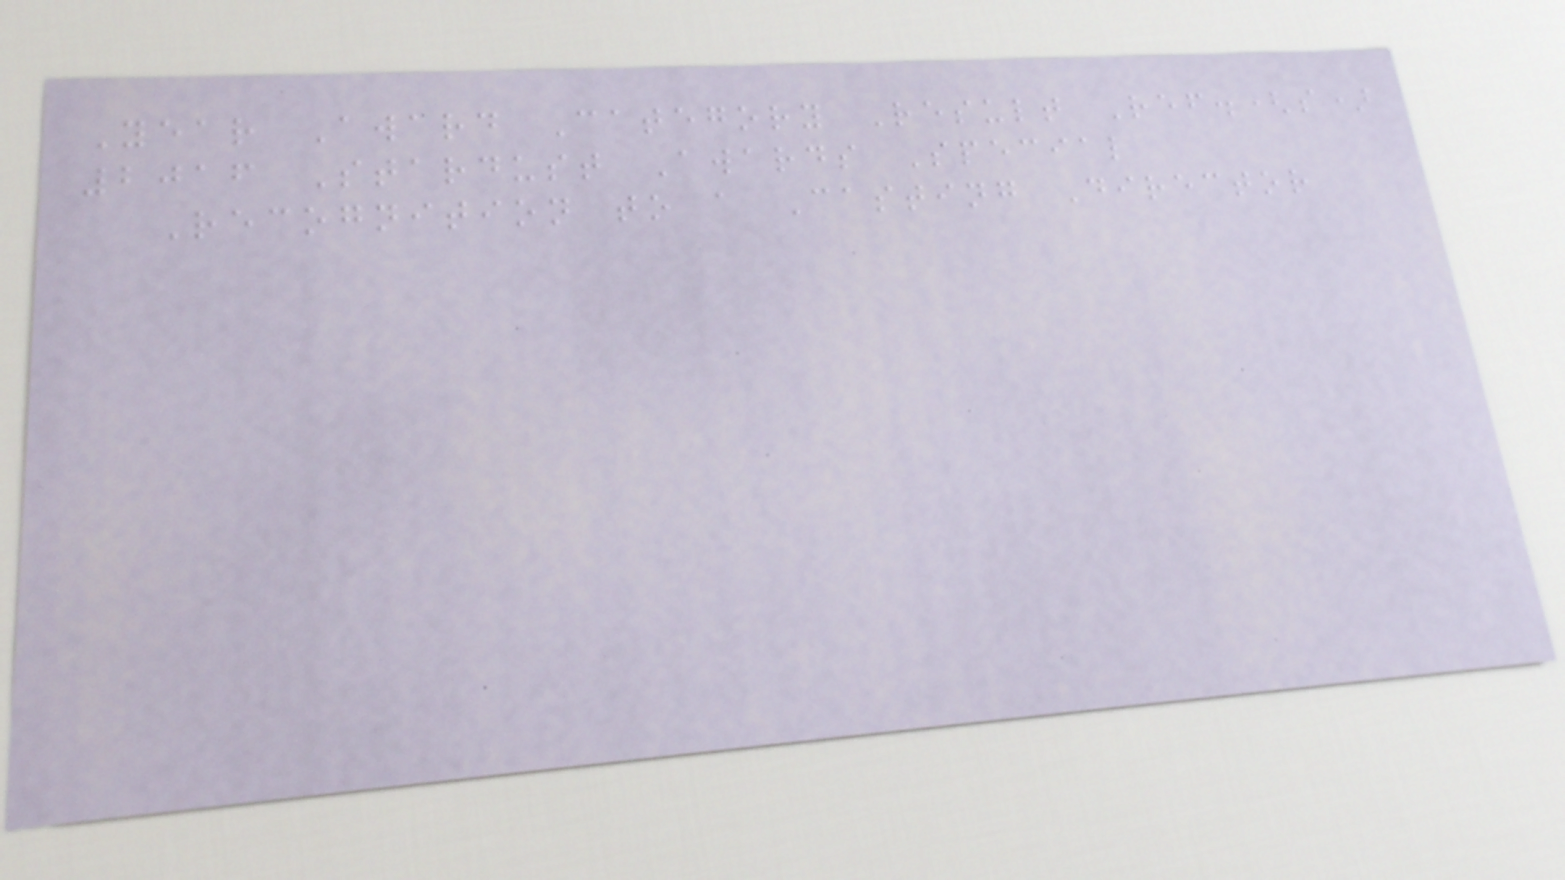Year Award Category Result Ref.(s)
2016 Stardust Awards Special
Recognition to a Casting Director
